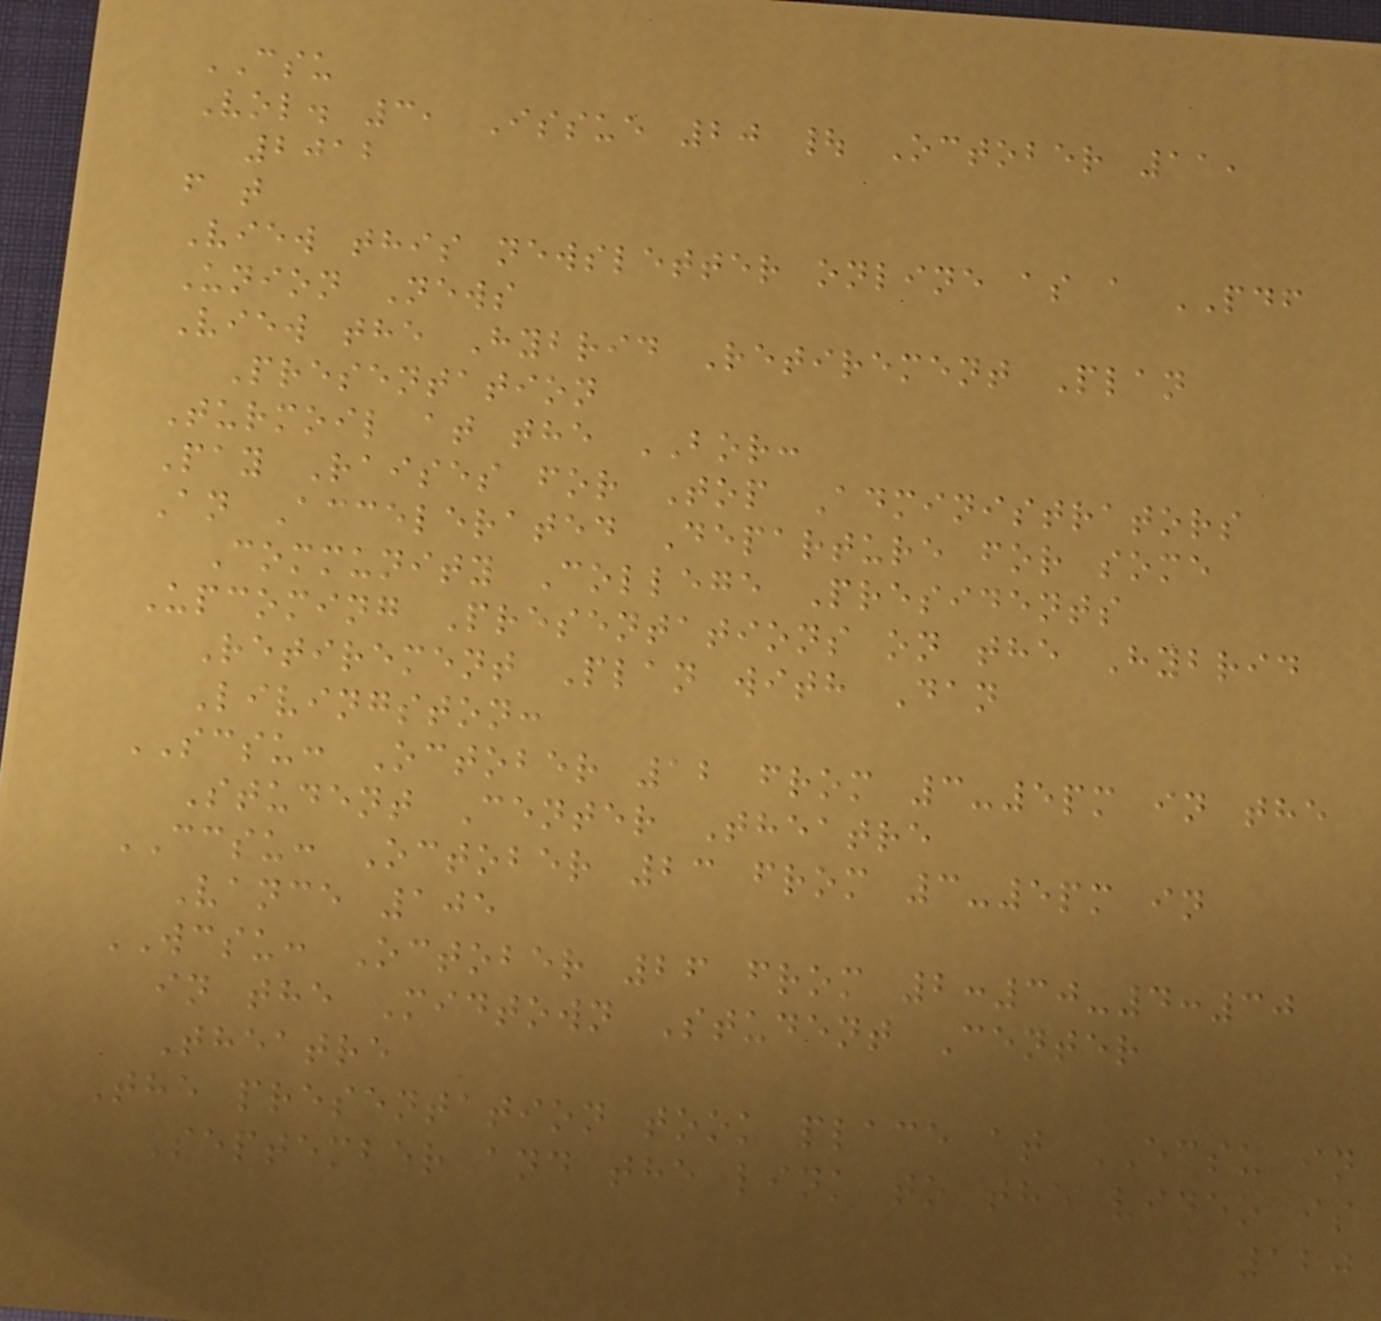CSU
Vol. 3, Issue 20 | October 11,
2012
f t
View this newsletter online as a PDF
Union News
View the Hybrid Retirement Plan
Presentation
Turmoil at the BOR:
Pay Raises for Top Administrators
An Accelerated Departure for some
Community College Presidents
Upcoming Presentations on the Hybrid
Retirement Plan with Dan
Livingston:
SCSU: October 12 from 3-5pm in the
Student Center Theatre
CCSU: October 23 from 3-5pm in
Vance 105
WCSU: October 26 from 2:30-4:30
in the Midtown Student Center
Theatre
The presentation took place at ECSU in
September and the link to the video is
120
